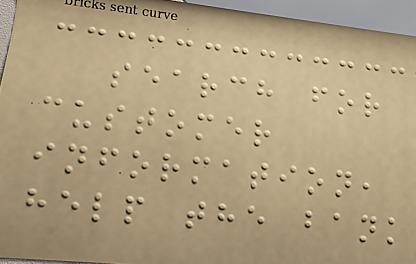search for
customer
information,
help the bank
